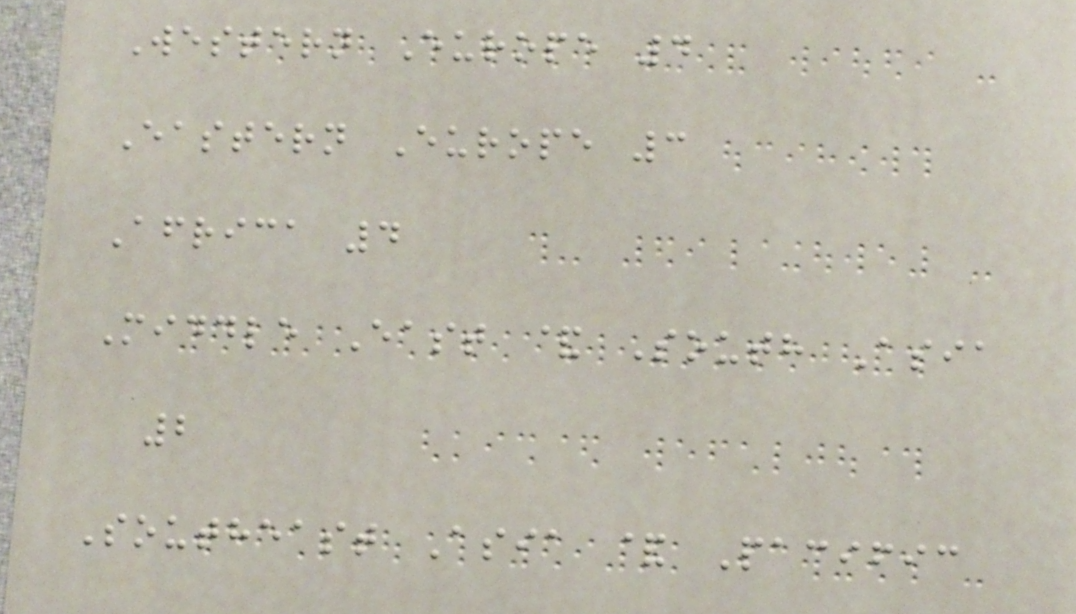Western Europe 4
Eastern Europe 3
Africa 4
Middle East & South Asia
2
Southeast Asia & Pacific
